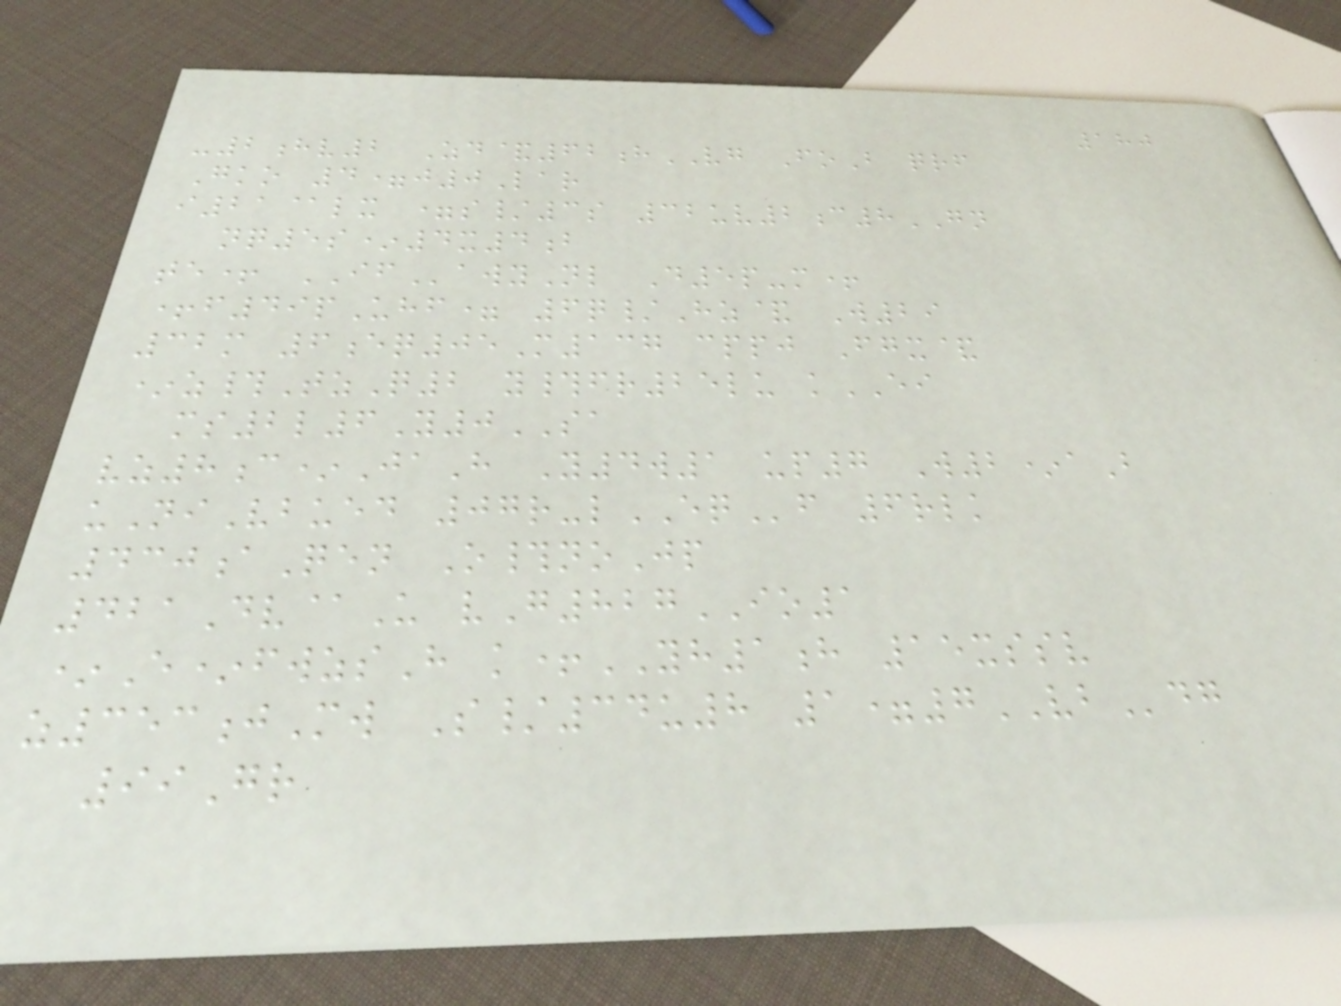180
-2hv2 Zd&62hVG FoB qrf
Gko 4=j0Lar
i21@lx =s/3s 32uv2c8GN
nq5s*4x4b
te+ IFawyNl D5p-m+
+f49pUhf= 6q/Hz& W29
32m 6eq05M137 cppj Fgx&
*z#TzQ2 y#fr25lu kEI
ms2l6Y0SA
vz8c*JaH Y4w1 up7 W2*aB
uNiVbued 07r-lEQf 6rlk
430aQen O#noJp
421Dv@U vG827IO1
*E*fwzsH k+YH1h 15xssv
z353jMw S/34u8 1=7VBdg
99Gr
